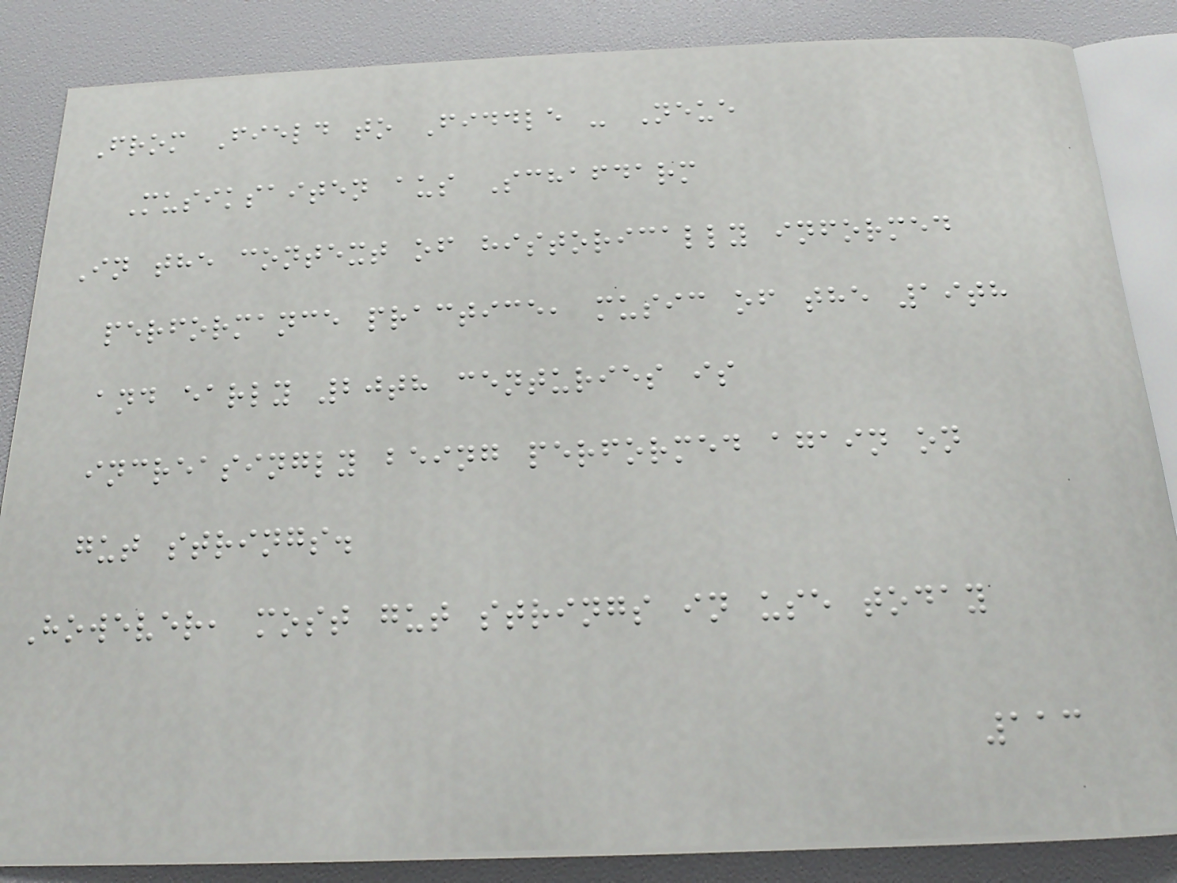From Field to Fiddle - Neue
Musiksaiten aus Schafdarm
In the context of historically informed
performance practice, music of the 19th
and early 20th centuries is
increasingly being performed again on
gut strings.
However, most gut strings in use today
113
